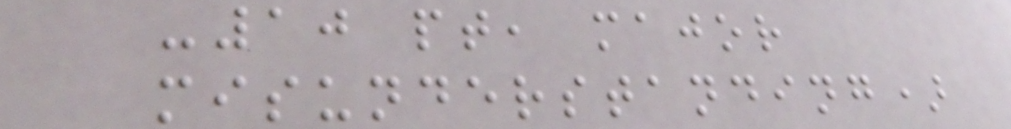-10 pt, major
misunderstanding)
